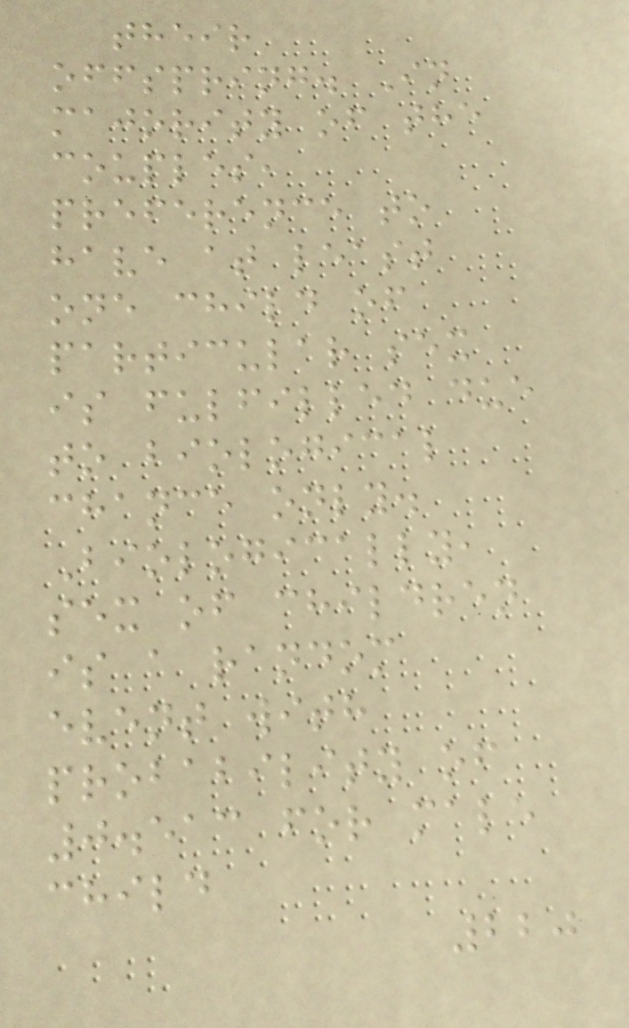their
offspring. In
majority of the
couples,
preference to
have at least
one child of
particular sex
is fulfilled due
to biological
chance only.
Biologically,
sex of children
is a random
event with
probability of
0.513 for male
child
220
